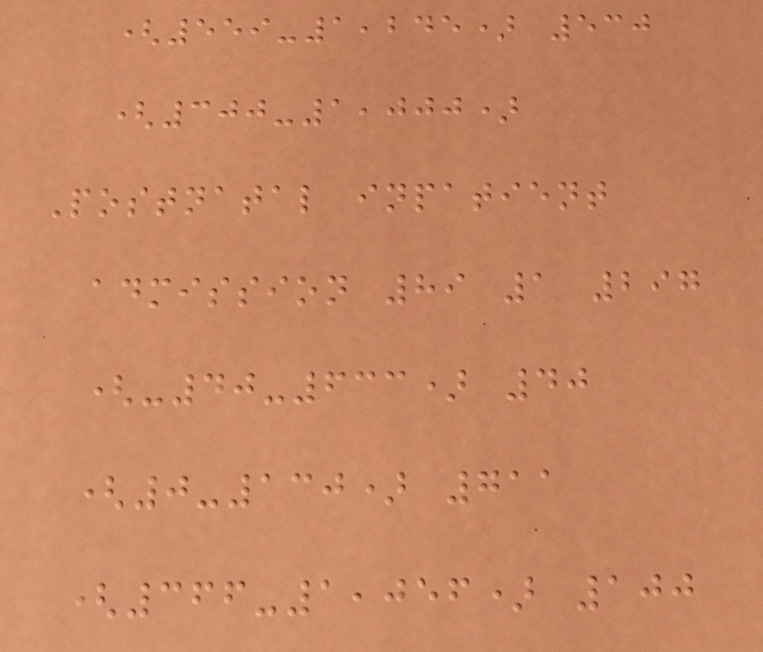(559-1,245) 530
(300-1,000)
Postnatal inpatient
admission 89 1 297
(-40-633) 40
(0-130) 711
(366-1,056) 100
